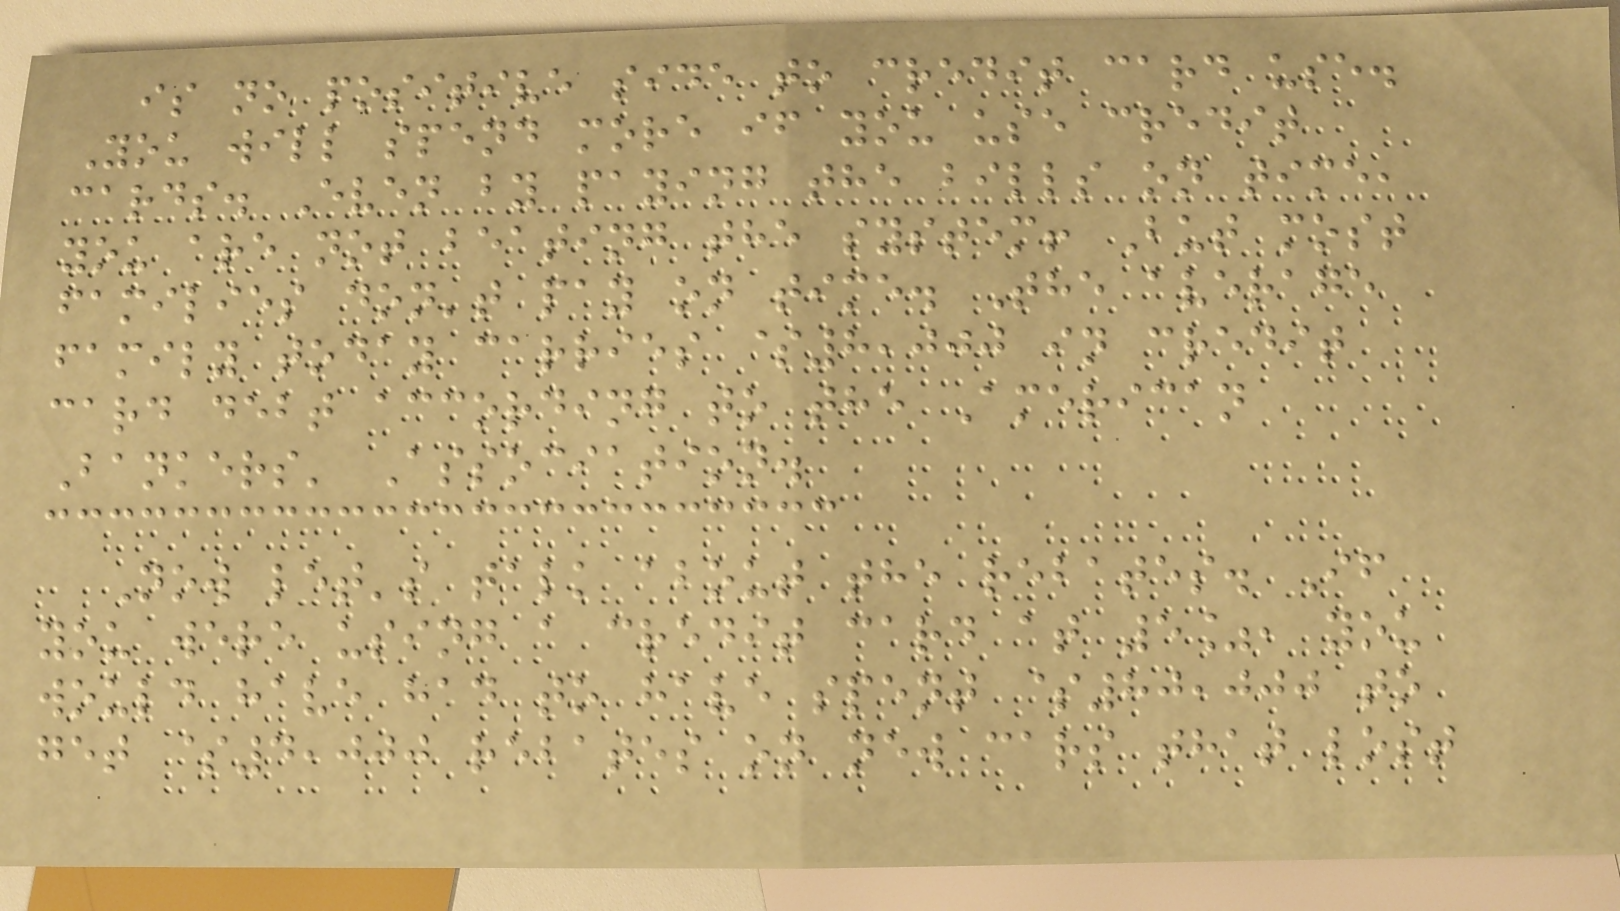is no positive side to credit card use.
You will spend more if you use credit
cards. Even by paying the bills on time,
you are not beating the system! But most
families don't pay on time. The average
family today carries $8,000 in credit
card debt according to the American
Bankers' Association.
Now let's talk about the rebates. If
you were using a credit card at 5%, you
would have had to have spent $80,000 to
get $4,000 rebates on new cars that lost
